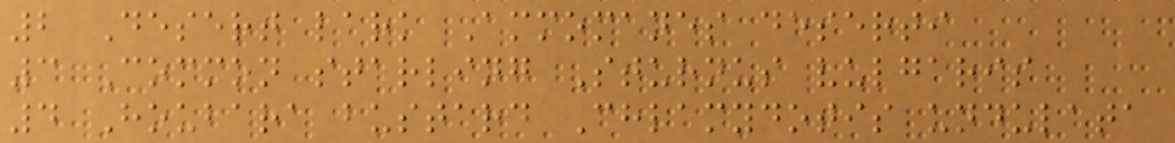2 Desert lark Ammomanes deserti
3 Common starling Sturnus vulgaris
4 Houbara bustard Chlamydotis undulata
